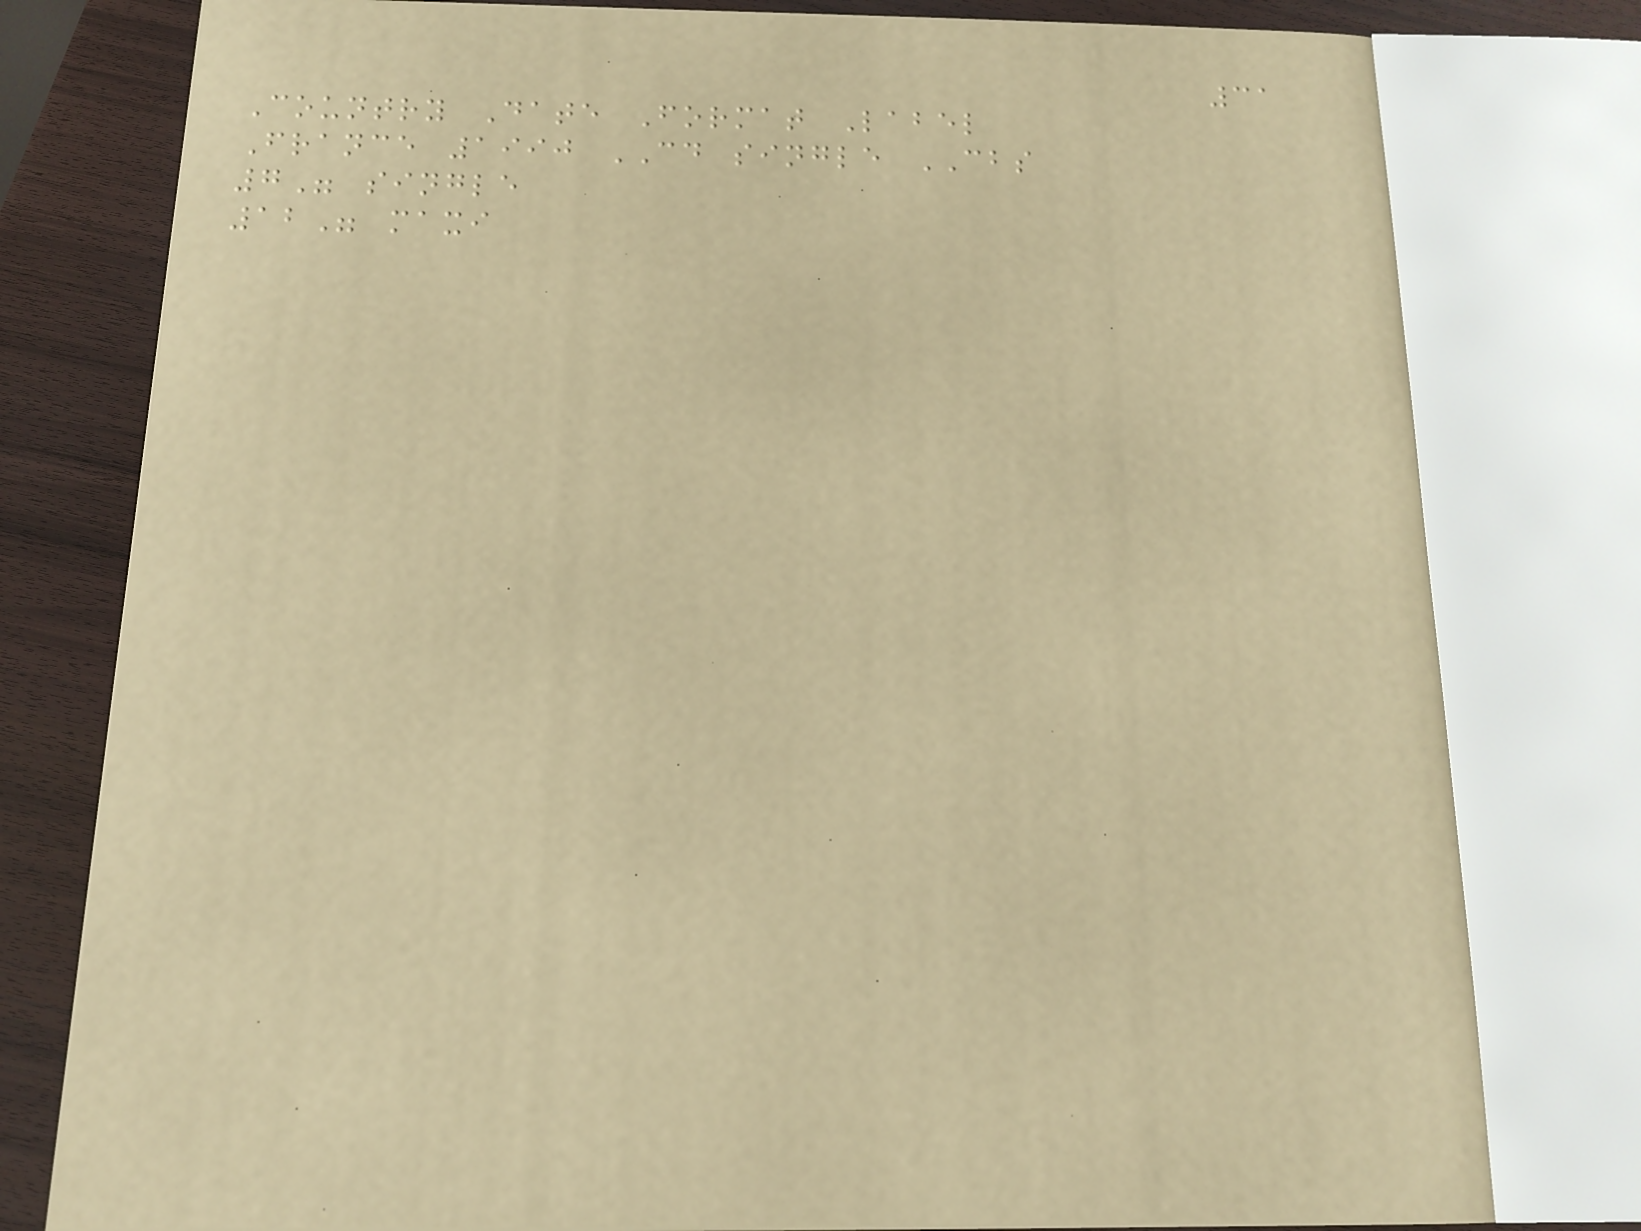31
Country Date Format Label
France 1990 CD single CBS
7" single
12" maxi
